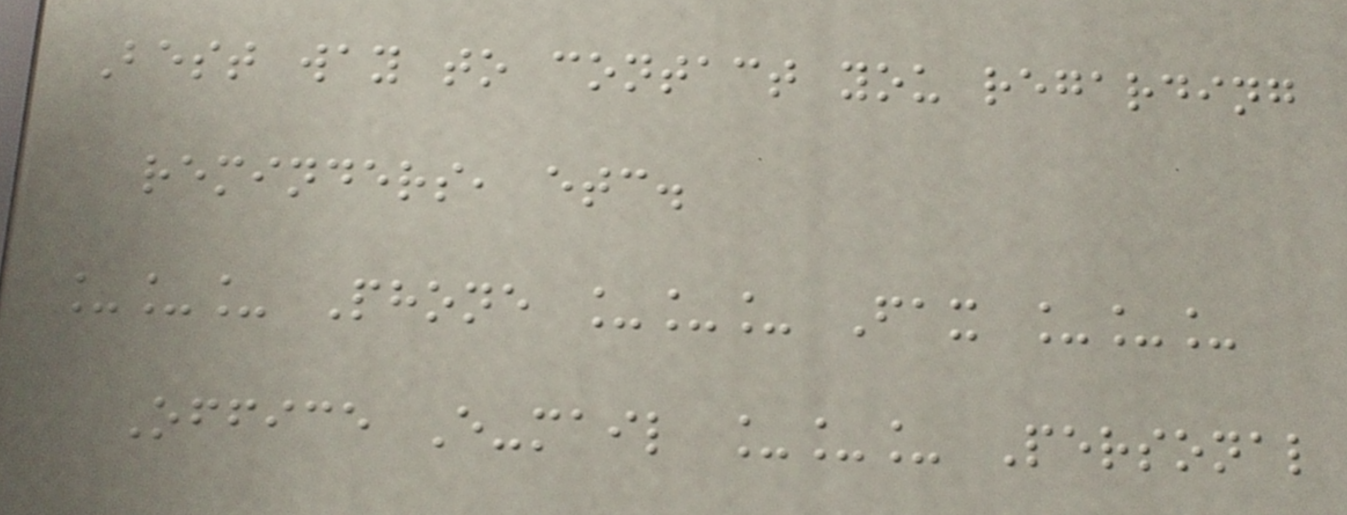Best way to contact you regarding
reminders, etc.
___ Phone ___ Fax ___
Office E-mail ___ Personal
